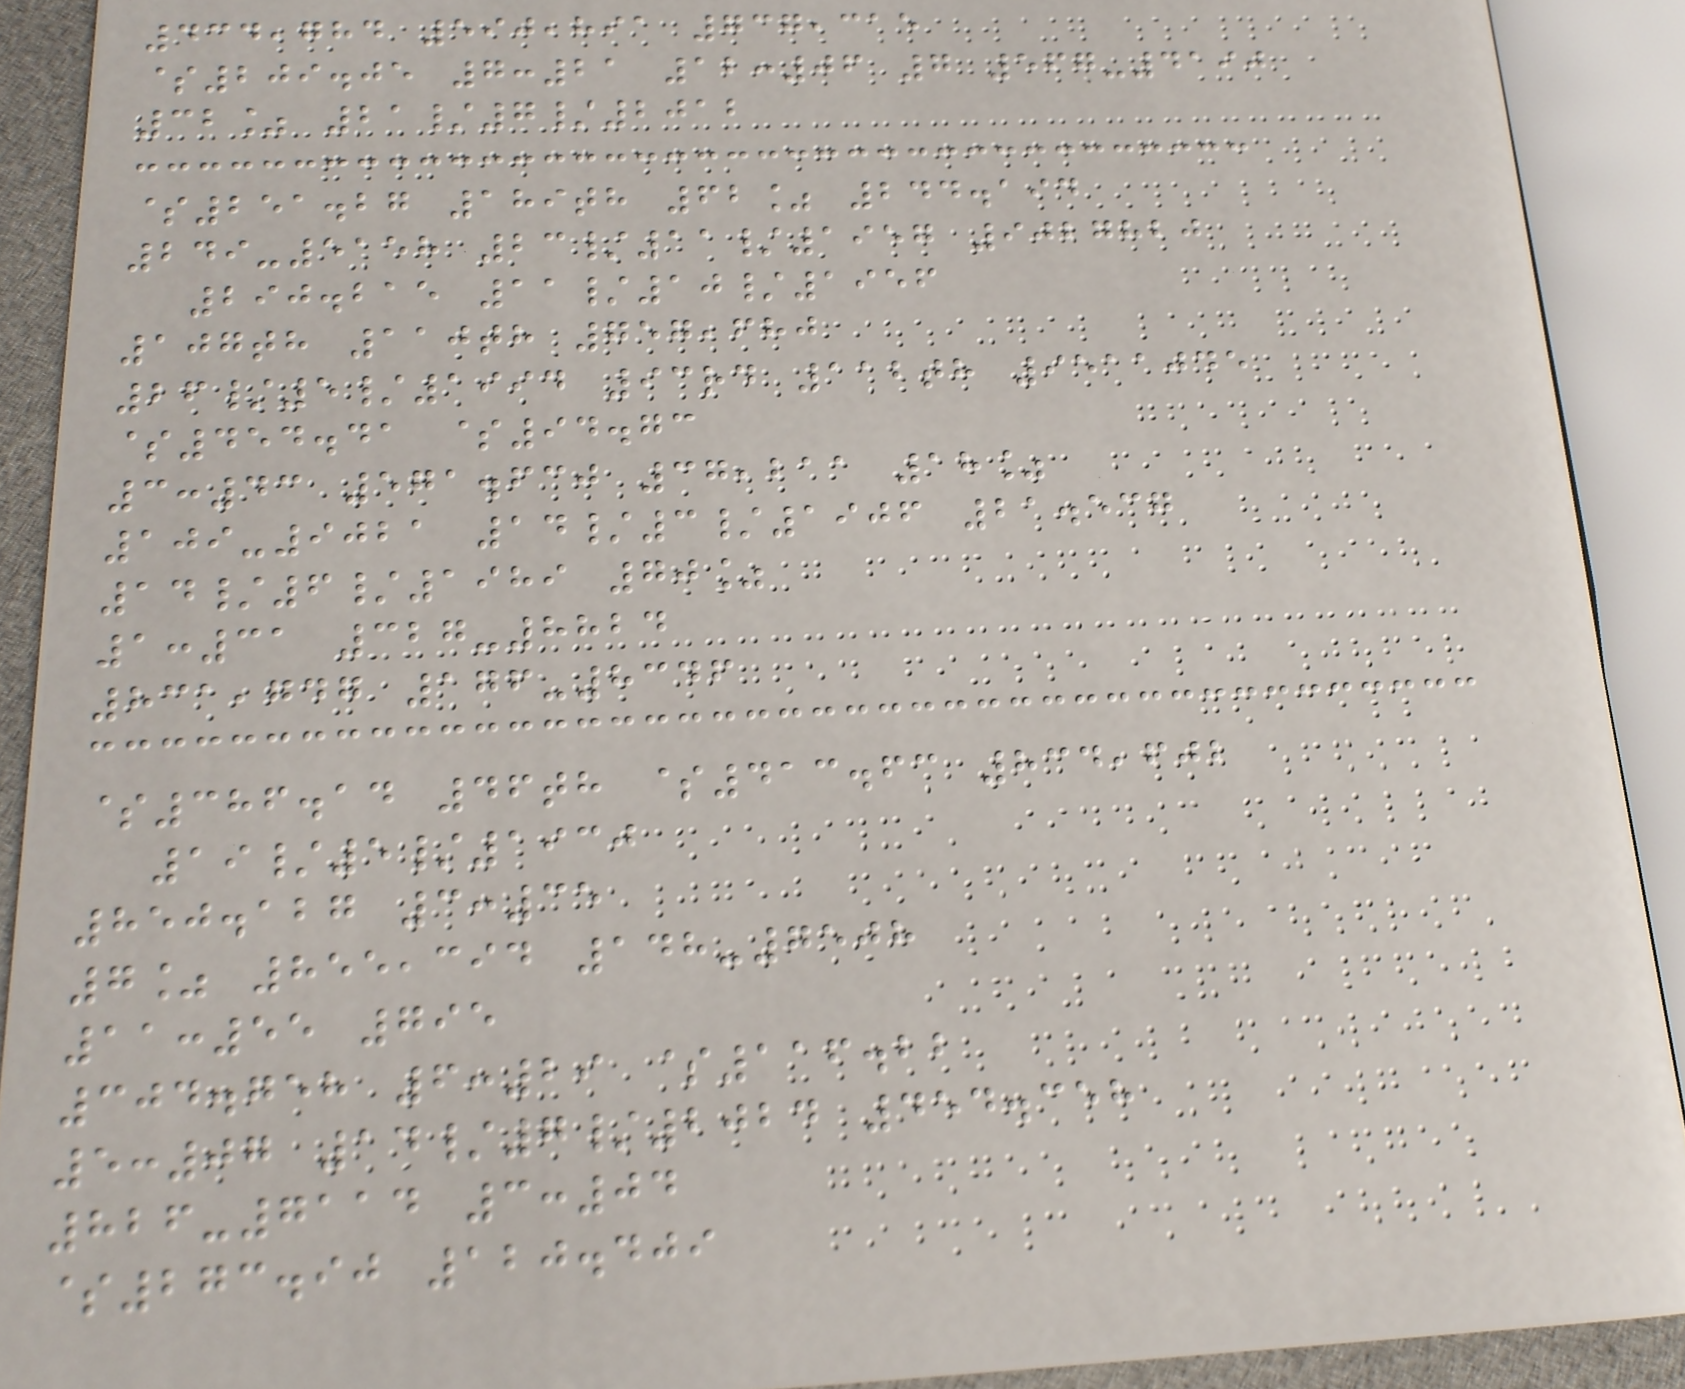434,784 590,891 737,315
$209.05 7:21 12:06 7 567-4190
32% 21/7/2012
$251.27 189th 62% 244.194
249-5158 23/11/1957 9027820
290.215 11/10/1956
107th 110th 757,680
26/5/1994 93rd 112th 9511045
$454.41 $94.73
3:43 571.630 37,211 18%
109-9021 14/3/1906 21.537
14/6/1989 70%
1:31 327-8824
831,747 176-8346
$386.14 46th $413.63 834,602
19/5/1930
850.127 3:35
7% 855,394 148-7508
11:55 795
304.758 6:29 $116.22
5:07 14/7/2024 454.358
826-7114 3:04
$273.90 120.409
